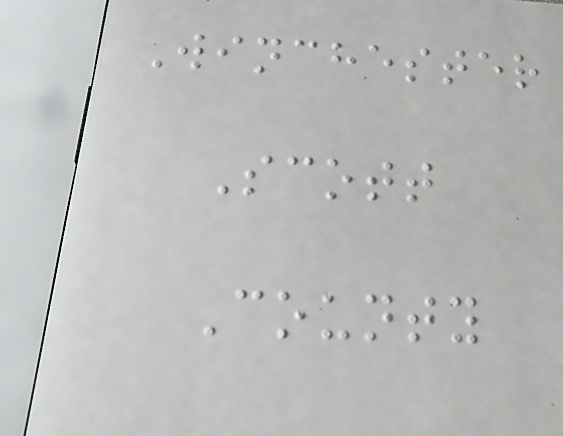Winchester
Scott
County
